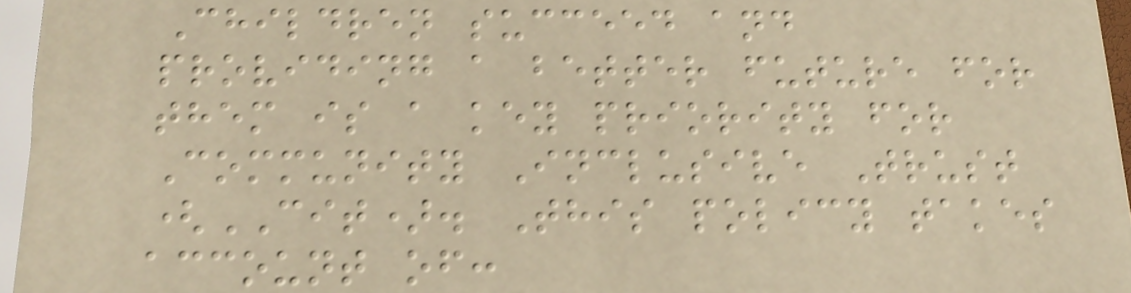Children succeed and
providing a better future for
them is a key priority for
Community Inclusive Trust
(CIT). This policy takes
account of:
